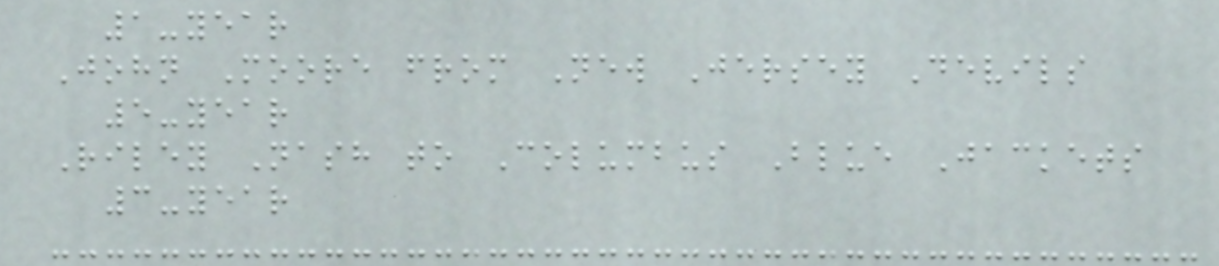1-year
John Moore from New Jersey Devils
5-year
Riley Nash to Columbus Blue Jackets
3-year
